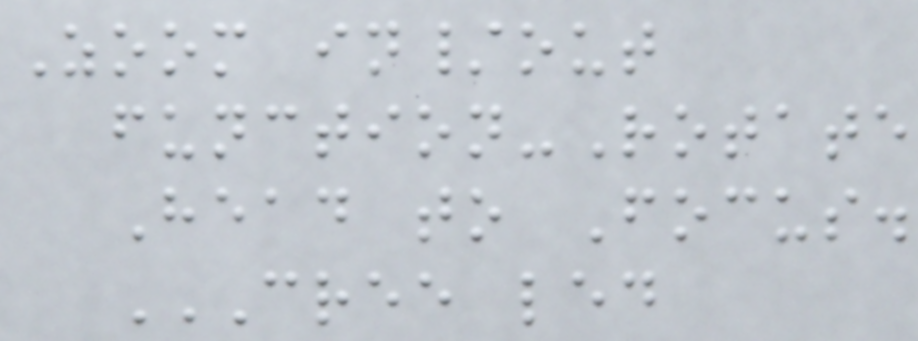Zoom in/out
function-Rotate
Head to Focus.
CREE LED
